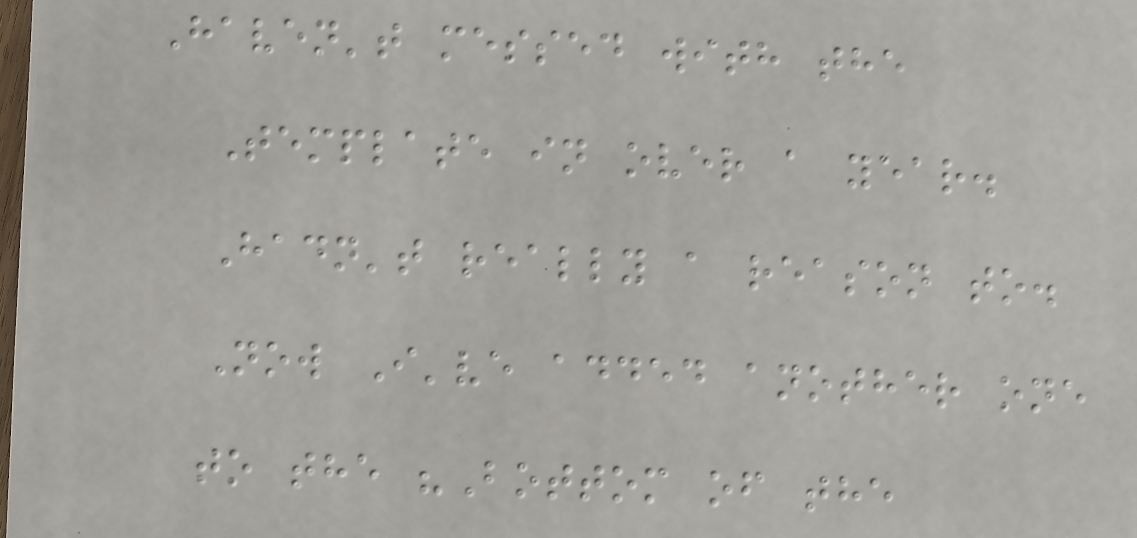Haven't messed with the
Template in over a year.
Hadn't really a reason to.
Now I've added another one
to the "Bottom of the
